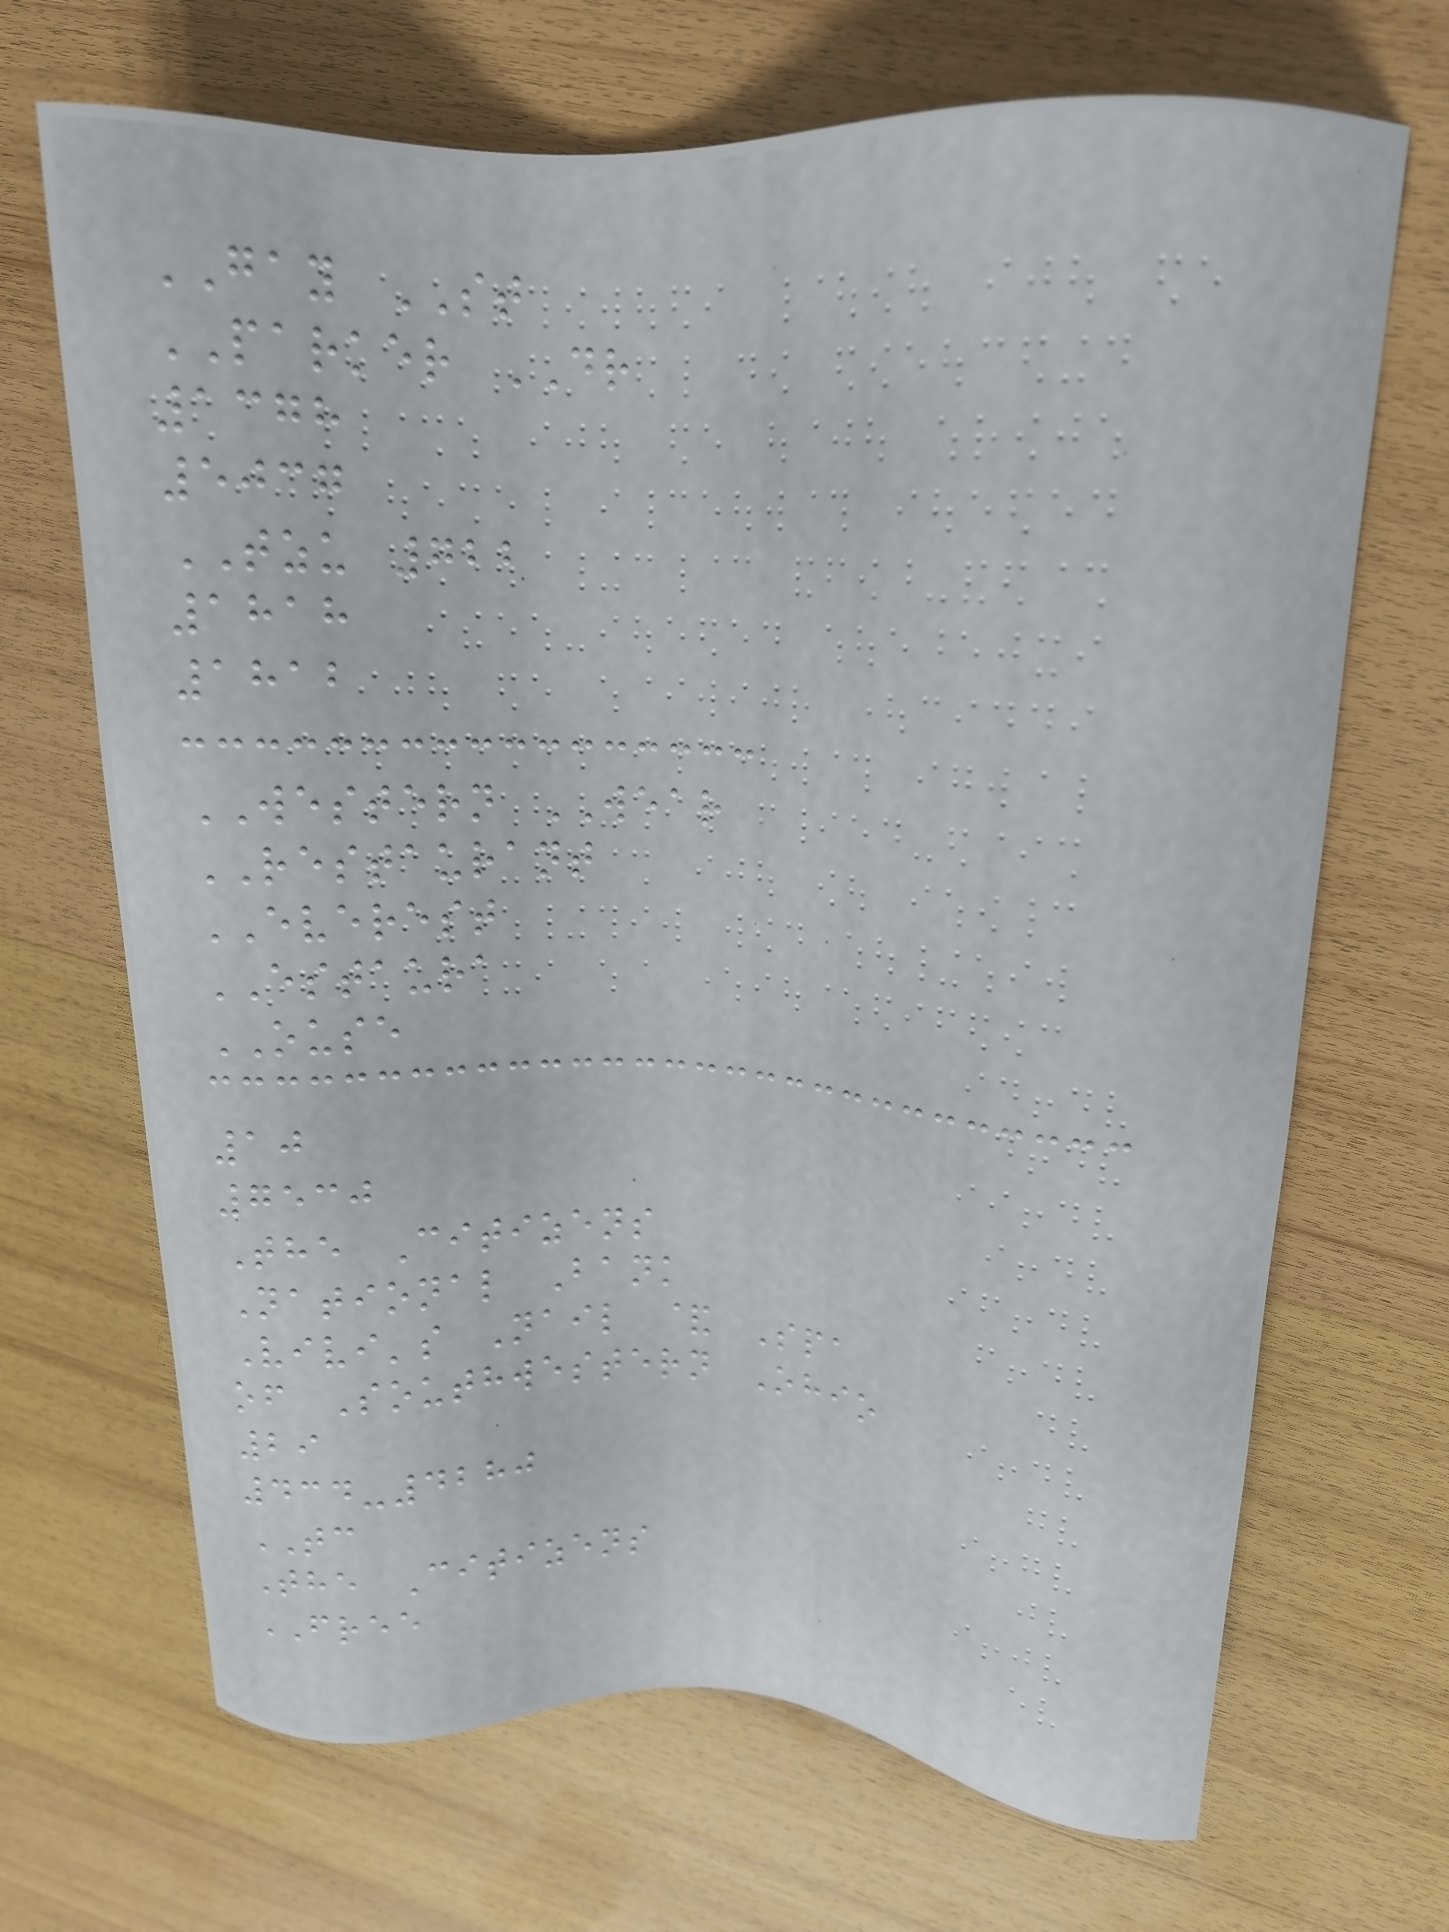GAY ST
PARKER DR
1378
5037
TZU 722
1818
1812
WESTERN WEAR
RESTAURANT
EVEREST
ESTAURA
OUSE
10
7530
The Citizens
National Bank
Vivi's Nail & Spa
of Southwestern Ohio
29
434-4280
TC
The Citizens
FREE
